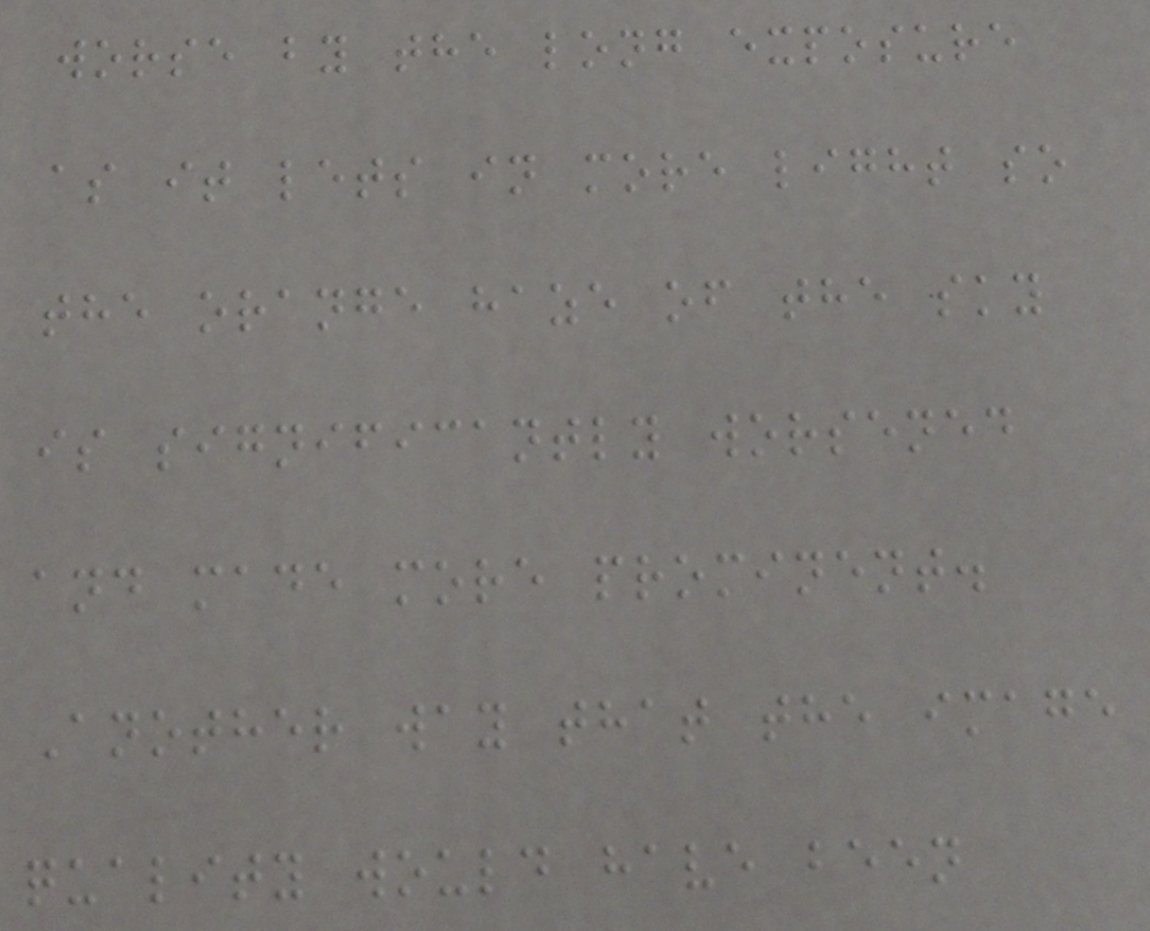worse by the long exposure
as it lets in more light so
the orange haze of the sky
is significantly worsened
and made more prominent.
Another way that the image
quality would have been
